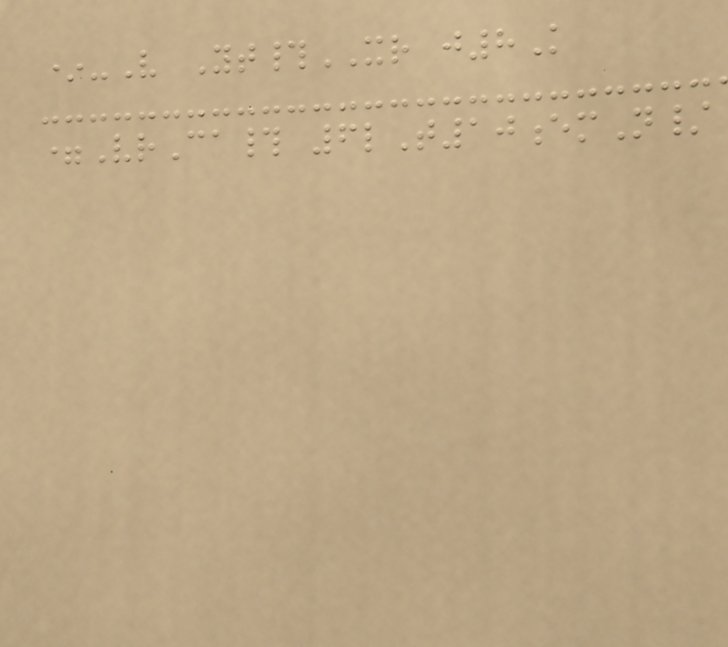*-V Yt#XR j8K
=VrCa# 6lT10emN/
